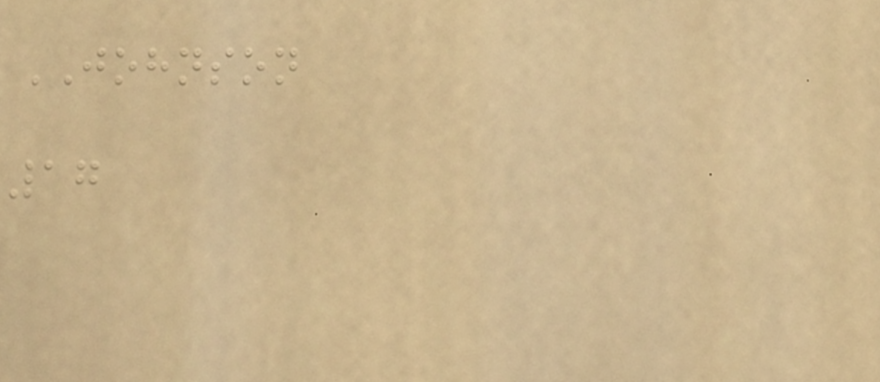JOHNSON
17
